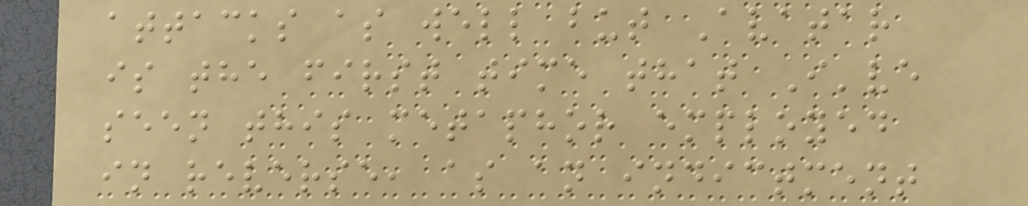attacks as well but Avatar
is the first time that I've
seen this metaphor employed
in reverse, as an indictment
